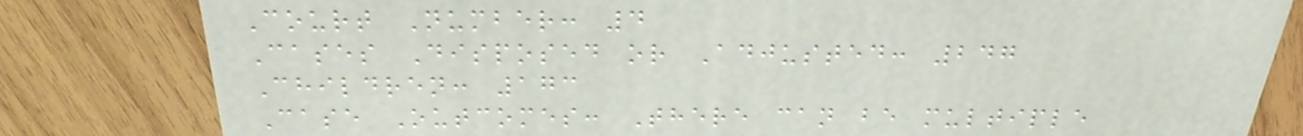Court Number: 4
Cases Disposed or Adjusted: 247
Children: 173
Case Outcomes: There can be multiple
